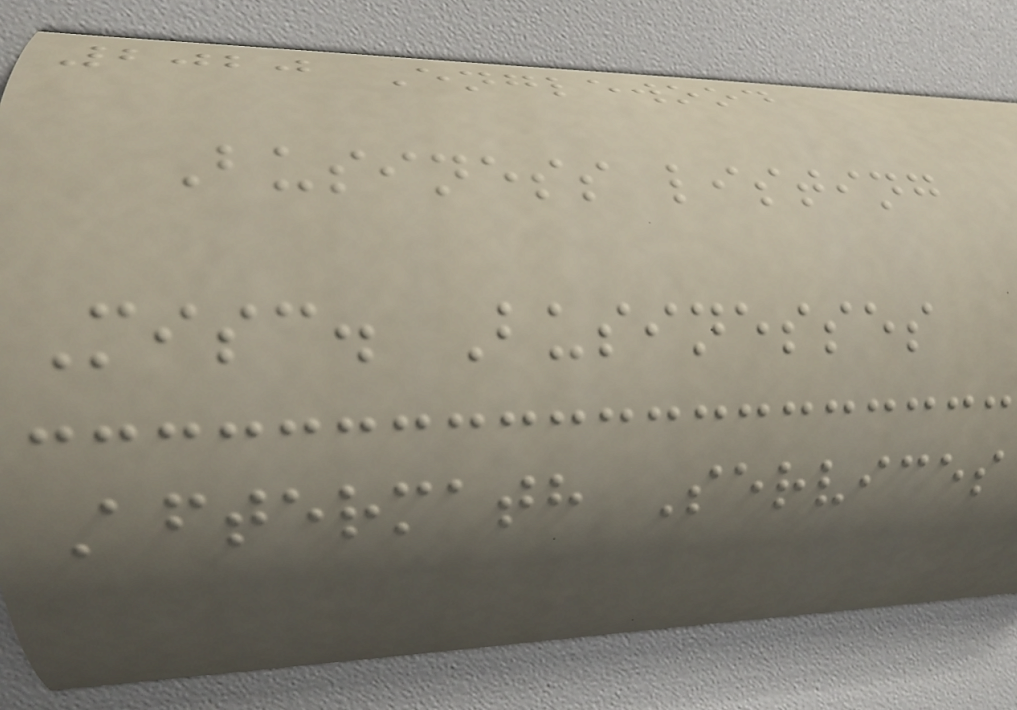2020 Englewood
Business listing
Misc. Businesses
Aftermath Services
